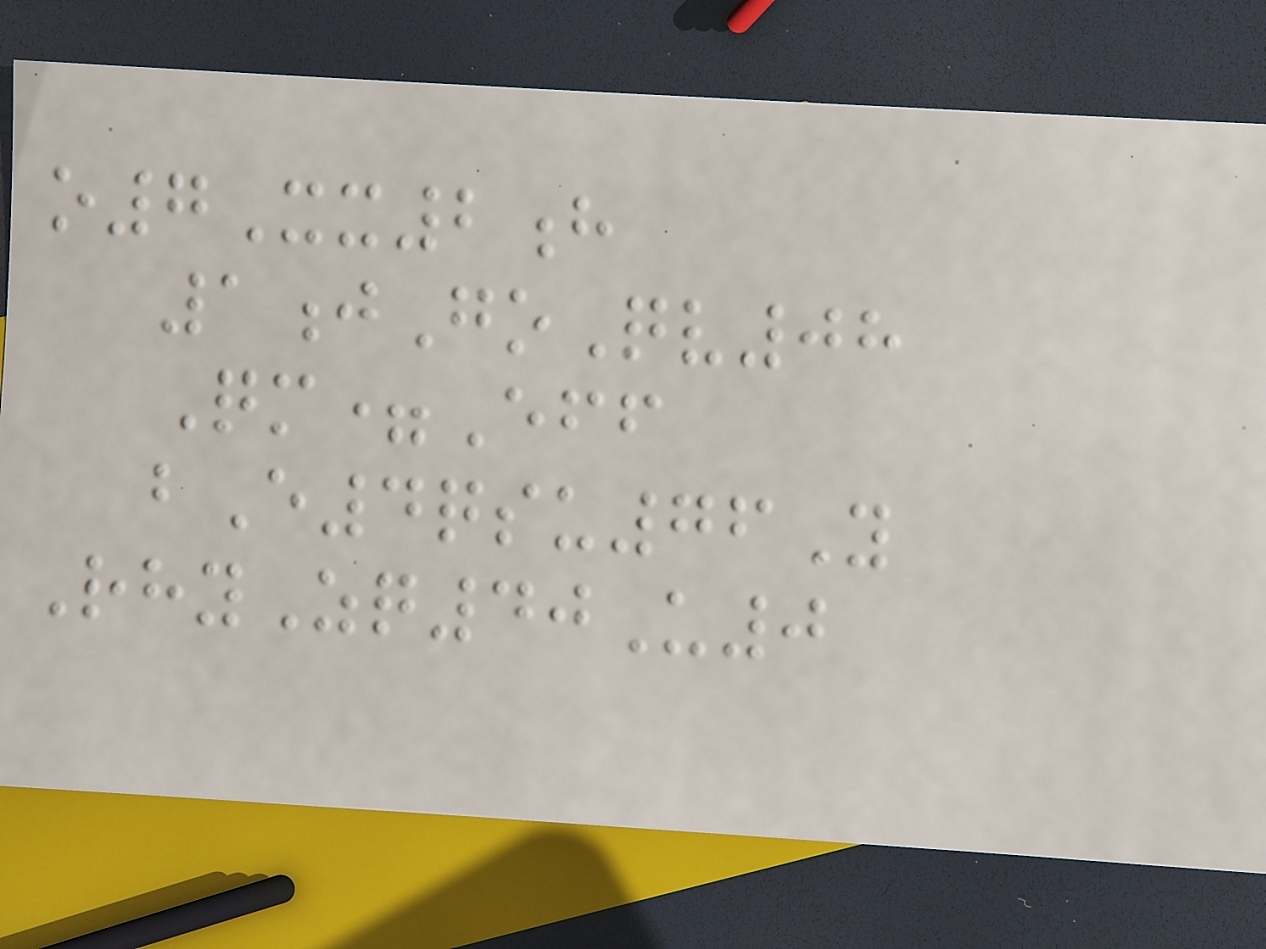o7Xx2h
1jGoQv08
Qm=Eff
bE4qsu76Y
RhyZq40U0
